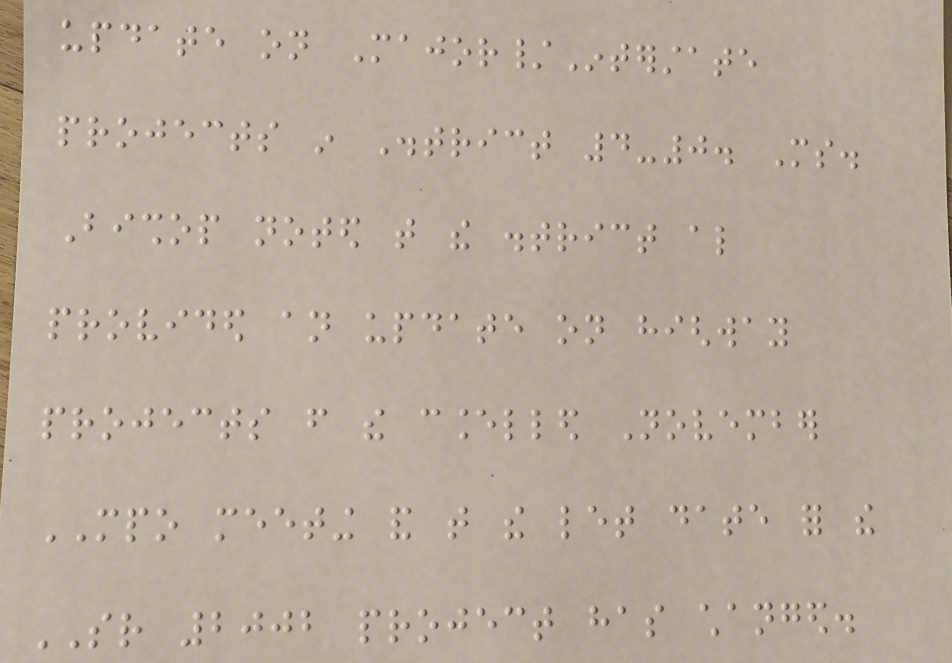update on Major/Interstate
projects in District 4-0. Ms.
Bishop noted that the district also
provided an update on highway
projects from the cancelled November
MPO meeting and that the let date for the
SR 2002 project has changed.
